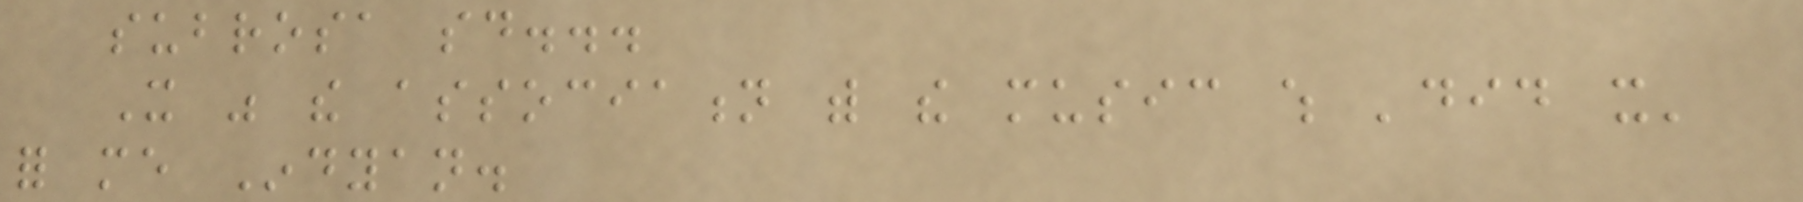subrosa said...
It was the association with the music which 'did it'
for me Indyan.
